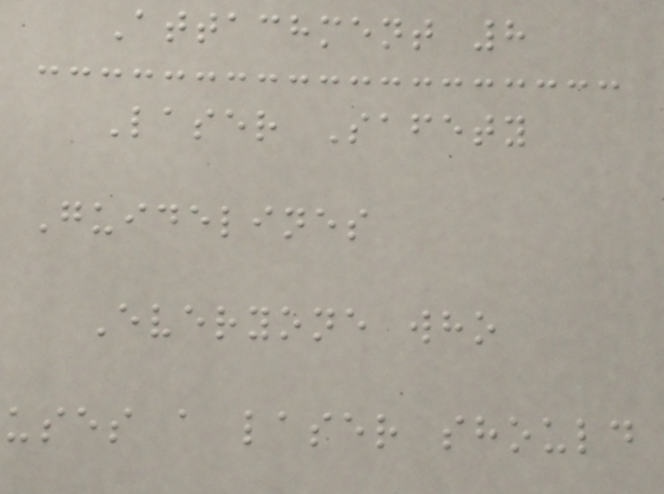Attachment 8
Laser Safety
Guidelines
Everyone who
uses a laser should
